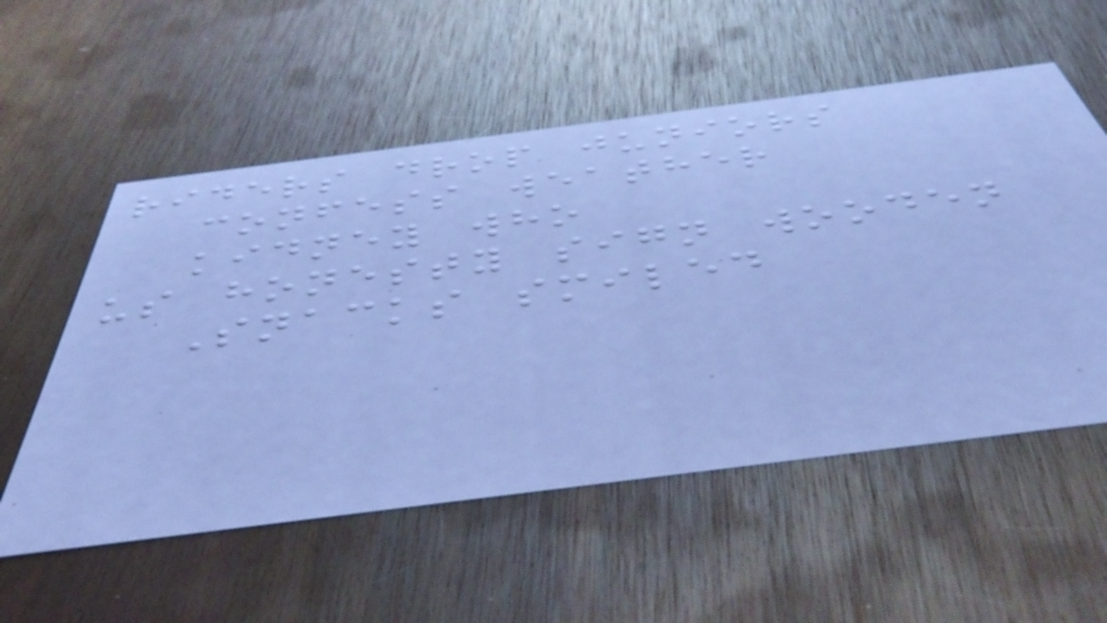riders drop juniors
confess weather
kidney who
us honesty sign wooden
Snacks smiled
